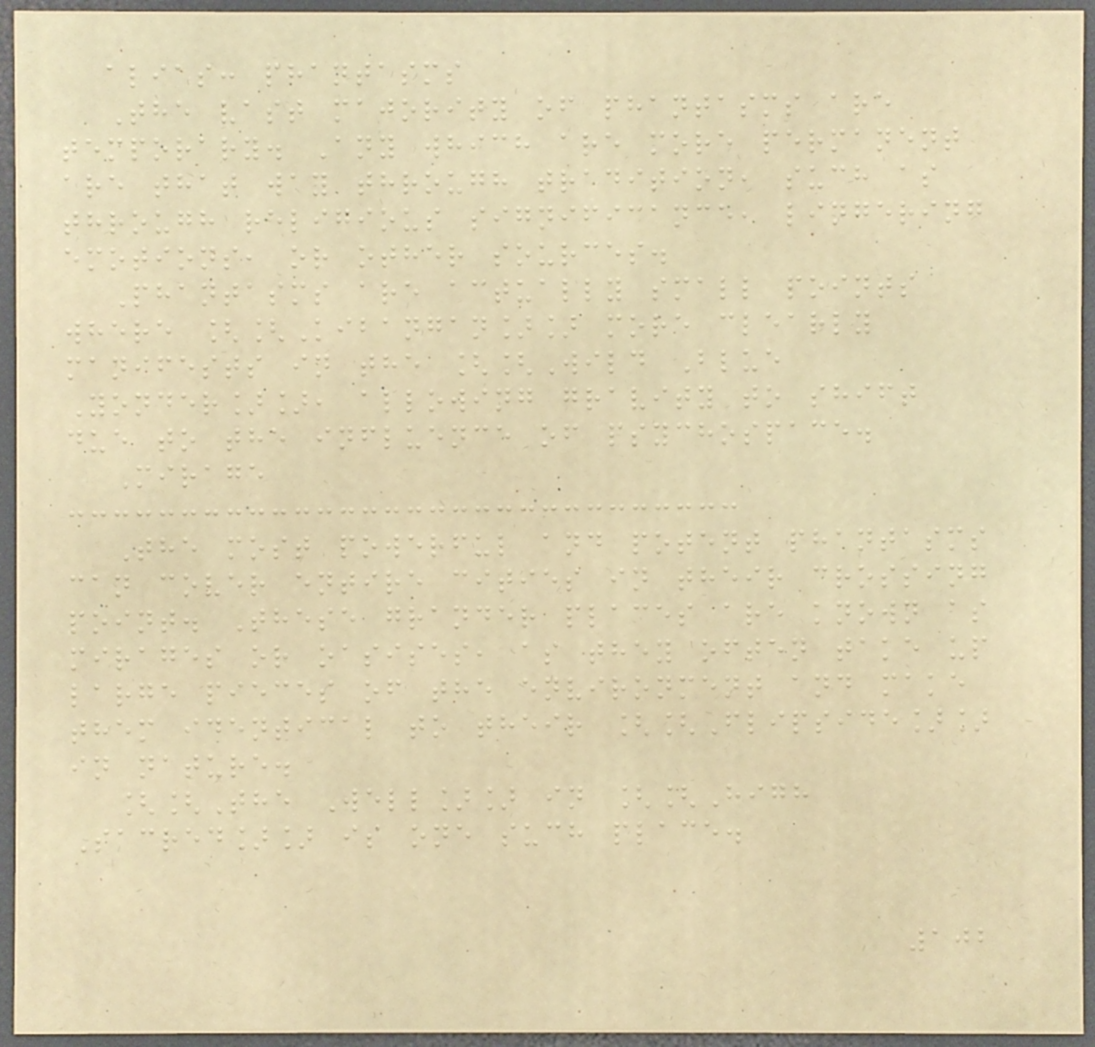alias: phantasms
The vast majority of phantasms are
temporary. Any which are more permanent
are that way through tradition, such as
through religious significance, lingering
emotions, or other sources.
Phantasms are actually small points
where [[Kibangan]] more clearly
manifests in the [[Wild Blue
Yonder]], allowing gravity to shift
due to the influence of psychospace.
Mirage
The most powerful and potent phantasms
can cover entire cities in their crossing
point. These grander places are known as
mirages or oasises, as they often take up
large pieces of the environment and make
them identical to their [[Flipside]]
in nature.
[[The Well]] in [[High
Sacred]] is one such place.
102
